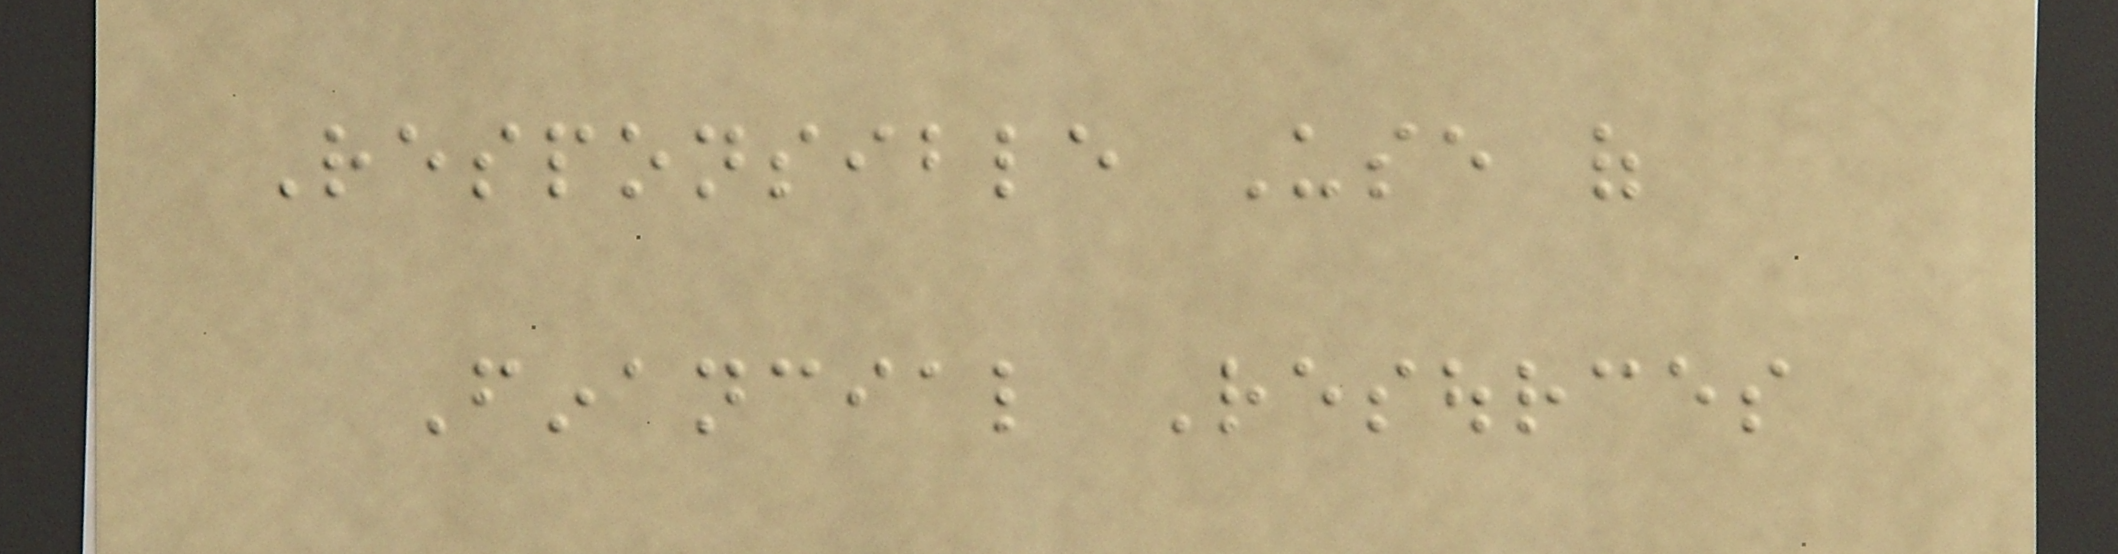Responsible Use of
Financial Resources
